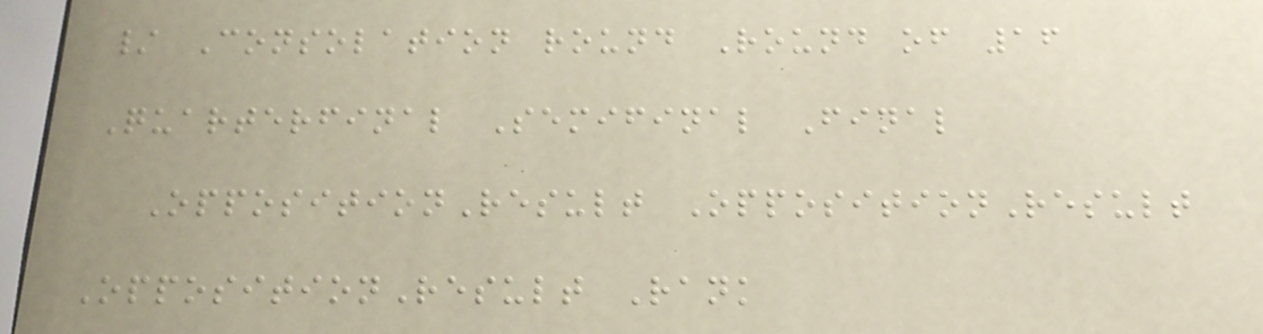/ Consolation round Round of 16
Quarterfinal Semifinal Final
OppositionResult OppositionResult
OppositionResult Rank
